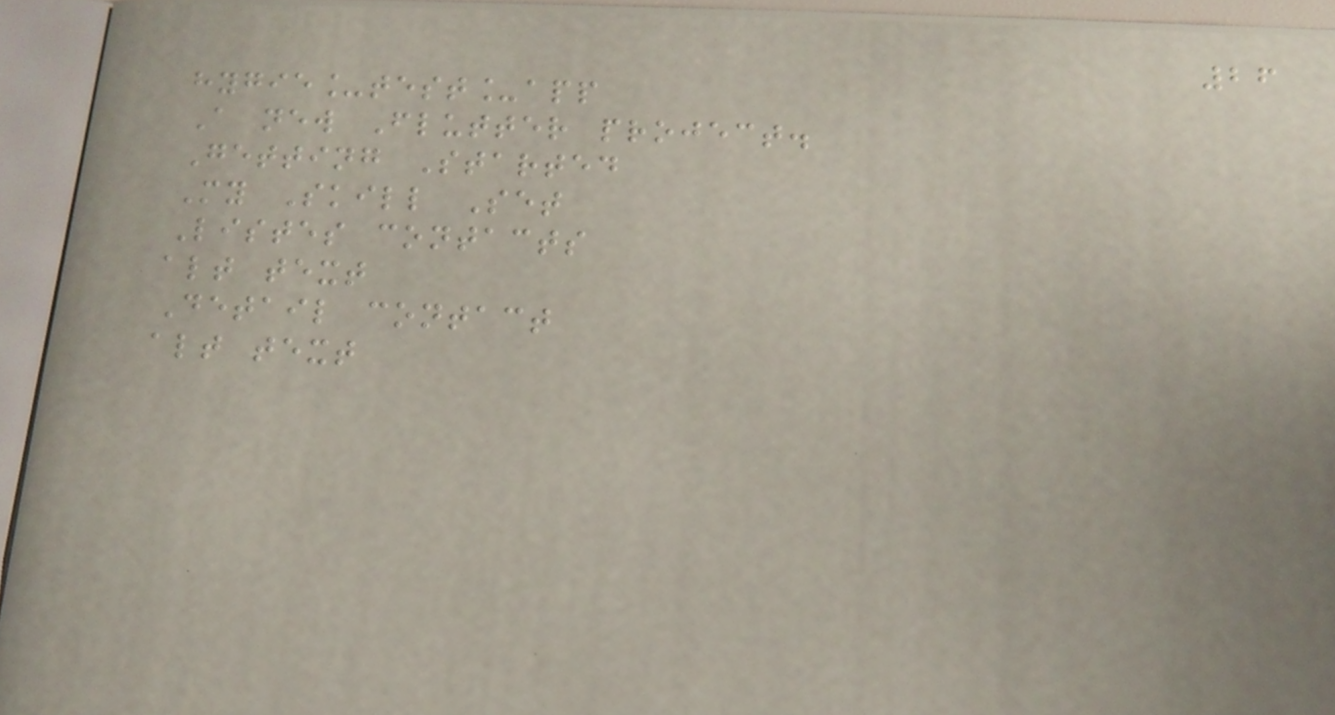26
hygie_test_app
A new Flutter project.
Getting Started
My Skill Set
Listes contacts
alt text
Detail contact
alt text
